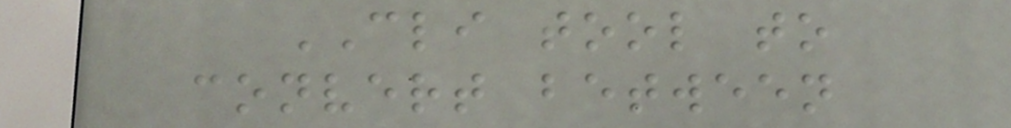CLI tool to
convert between
